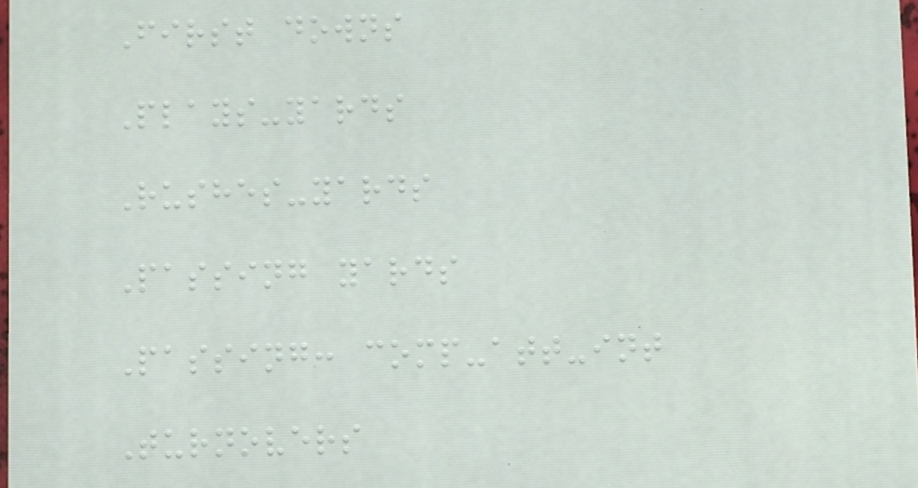First downs
Plays-yards
Rushes-yards
Passing yards
Passing: comp-att-int
Turnovers
